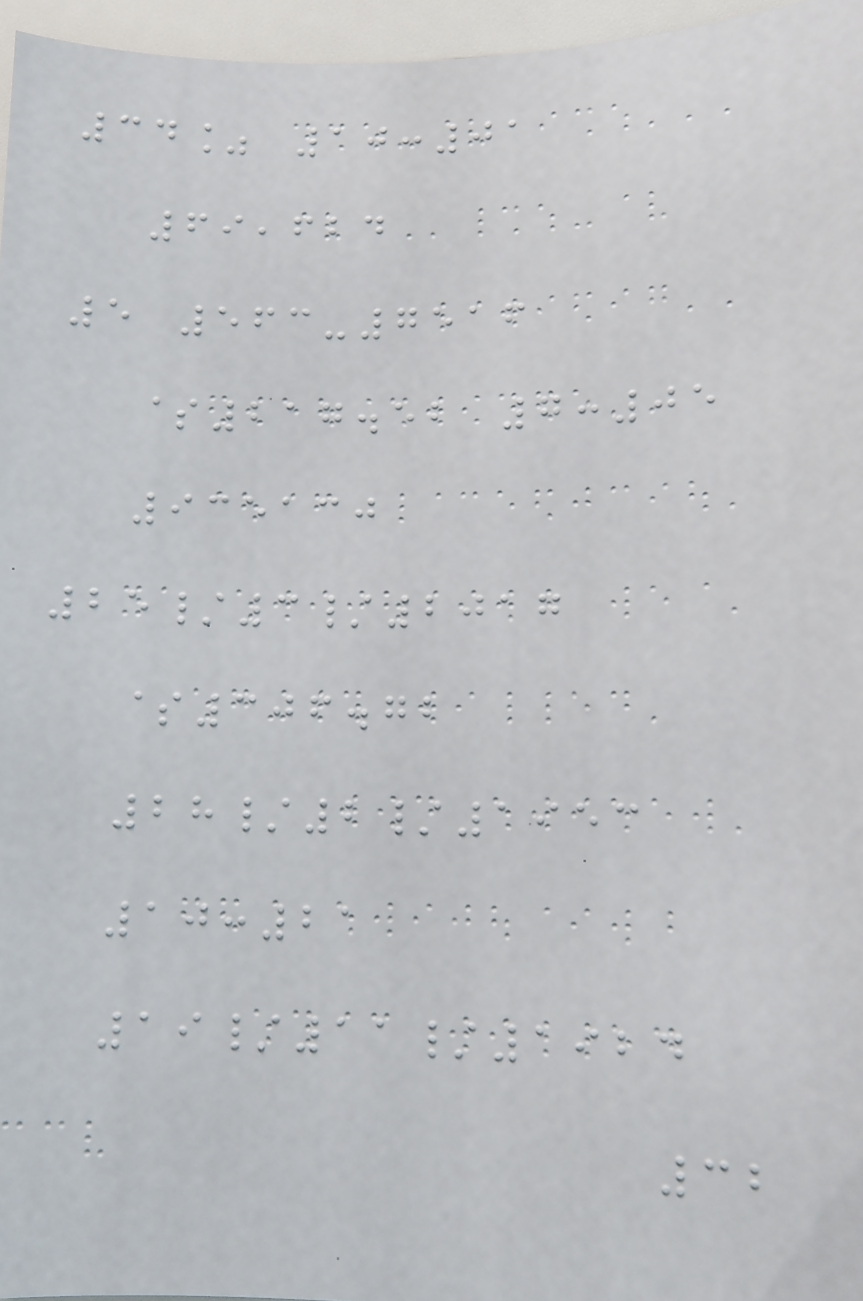34% 10:01
69,624
5 563-7516
$217.52 7:05
935130
25/3/2017
$306.72
28/2/1953
10:21
19/11/1924
32
